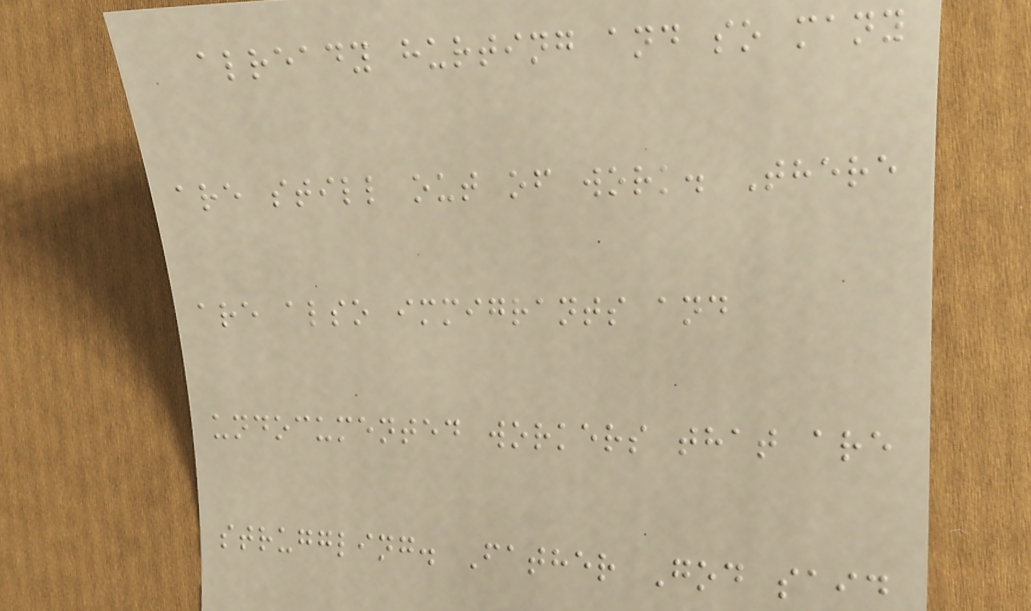already hurting and so many
are still out of work. There
are also immigrants and
undocumented workers that are
struggling. Father God said
